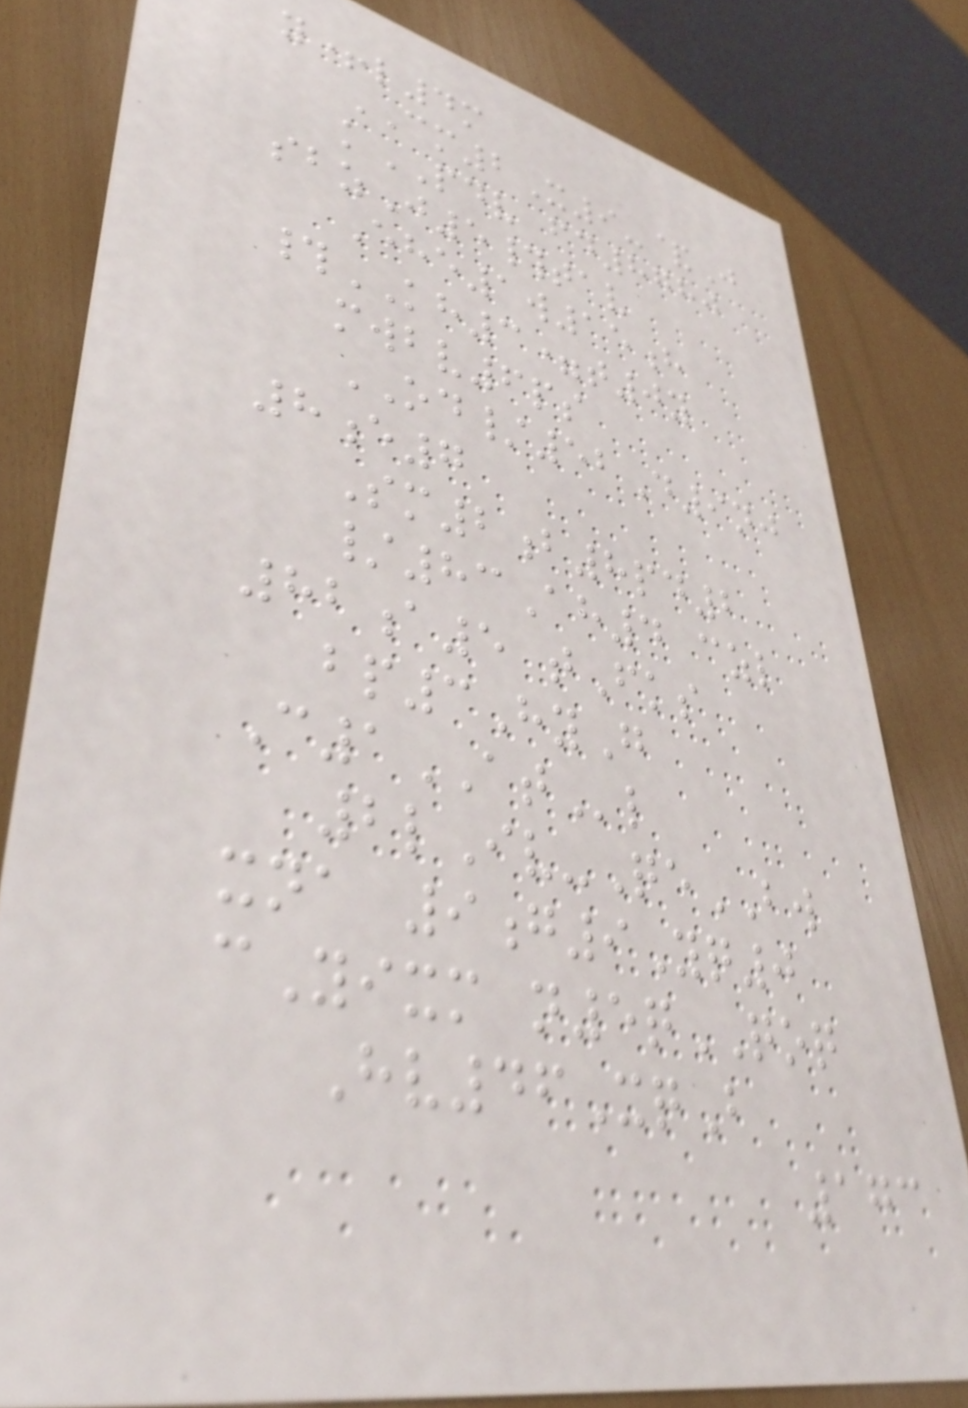y+l4m
CM2X9-&J
kPDV fd8780
sbzJ5#tav
Ehe1w15h
#KH3=t0y
mwbv6ps
OD/52D9nj
8e7
Sm2b8pd2
/83Ah4 czl
82a5 tFks
bp3HyG
C1ATl
2lIv-QeBW
xna 9g9Yq0
cYixm n5qQOQ
Hv46XqB
173
